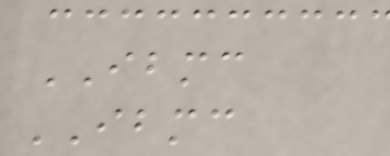IBMC
IBMC
